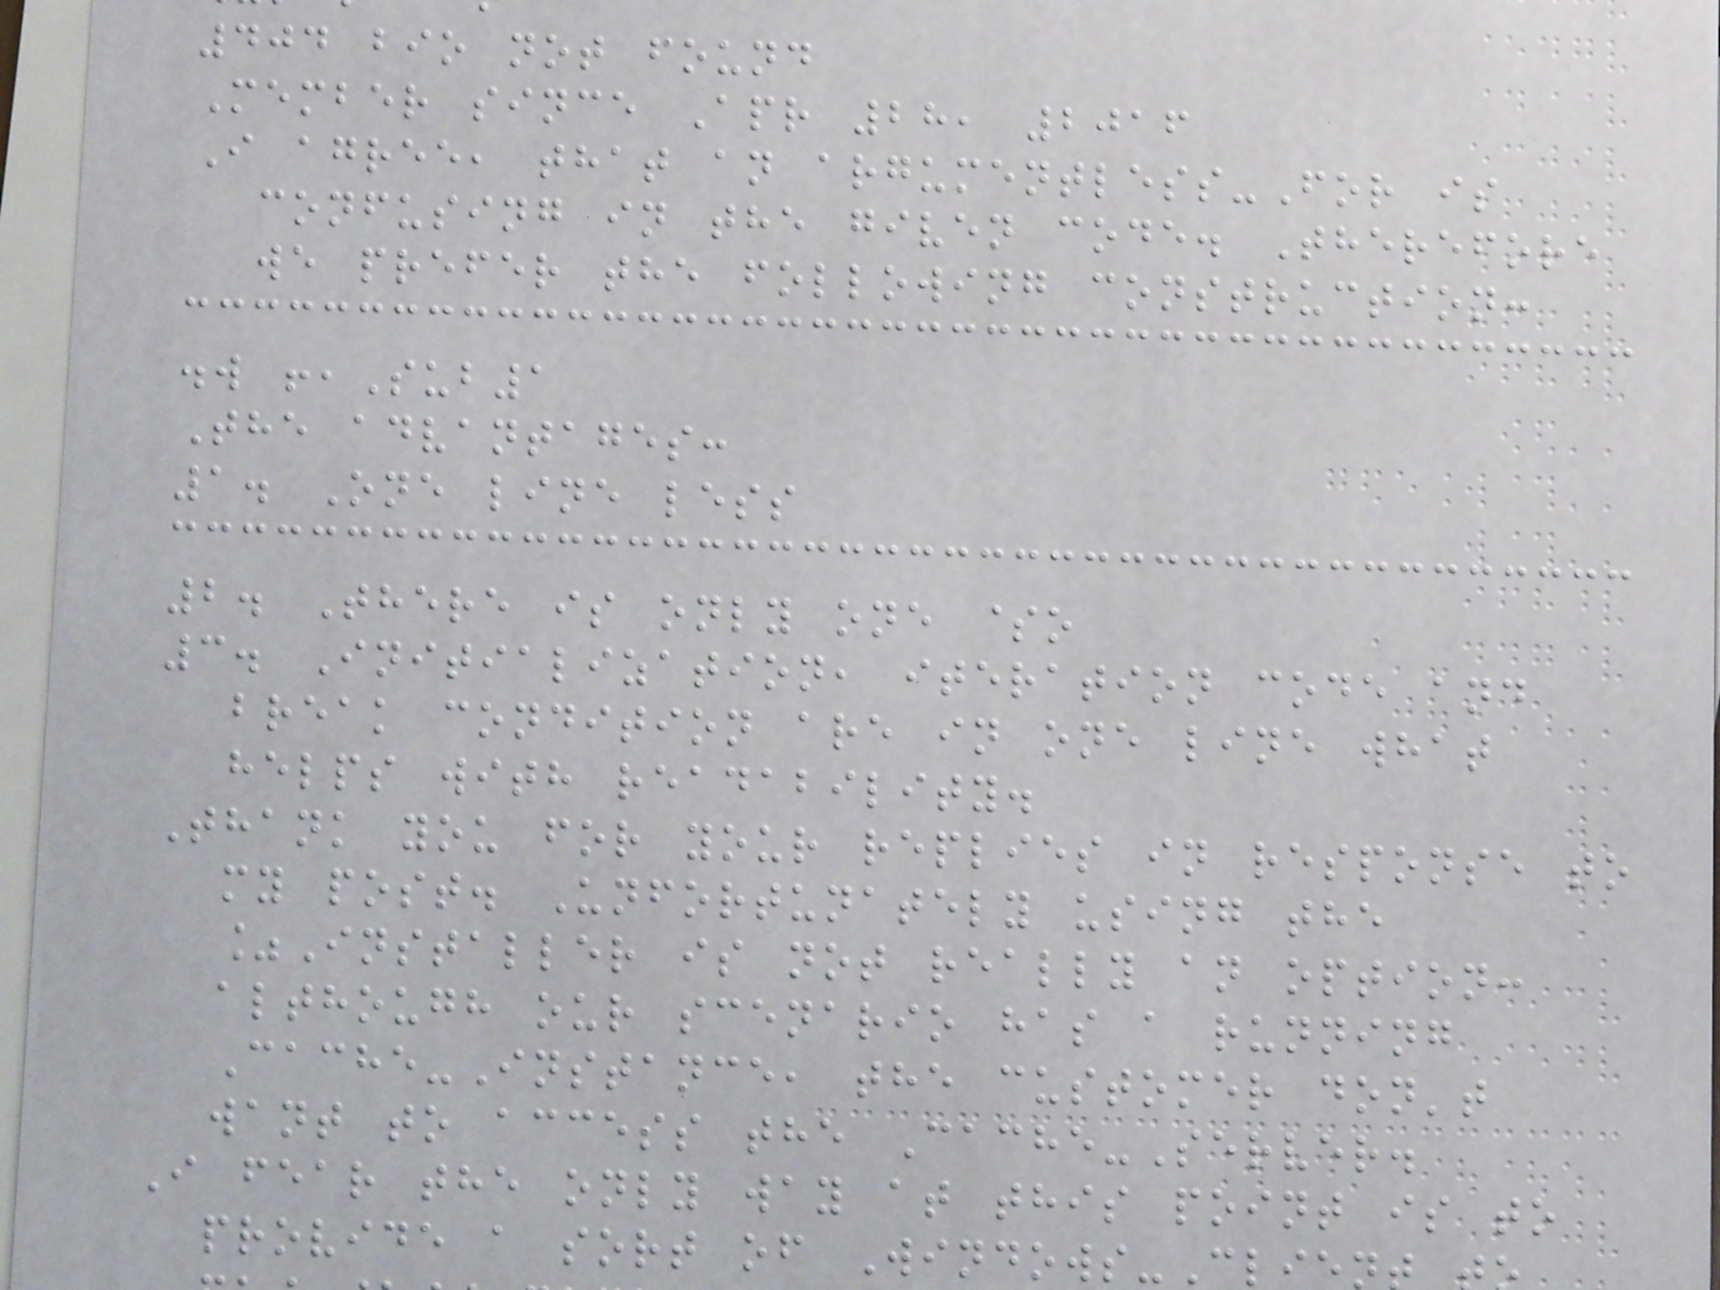404 bio not found
Member since Apr 28, 2016
I agree, that an argumentless-For is
confusing in the given code. Therefore
we prefer the following construction:
.w !,Sub1
The advantages:
1. One line less
2. There is only one $o
3. Initialization, iteration code and
break condition are in one line what
helps with readability.
Thank you for your replies in response to
my post. Unfortunately using the
%Installer is not really an option:
although our scenario has a running
Cache-Instance, the customer don't
want to access the Cache-Server.
I fear the only way at this point is to
provide a sort of Windows-Clie
